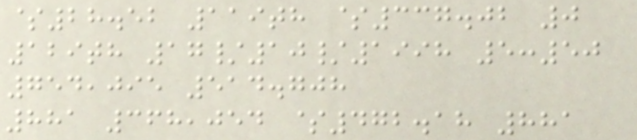$28.52 119th $337.02 0
129th 17/10/1998 5:50
754,095 514.708
881 368,054 $472.18 881
